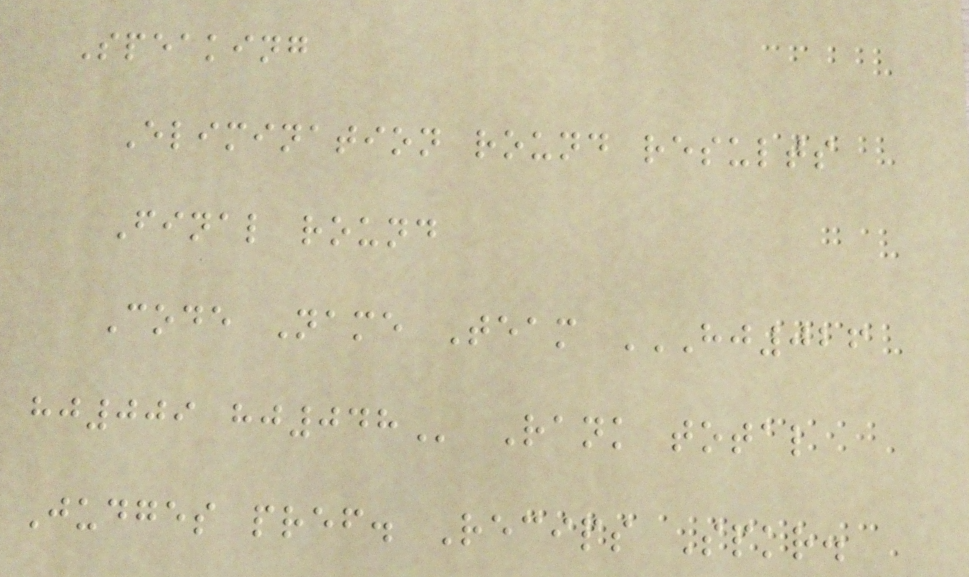Speaking
Elimination round results
Final round
Code Name Team HJ026
HJ009 HJ048 Rank total
Judges pref. Recips Spkr.
